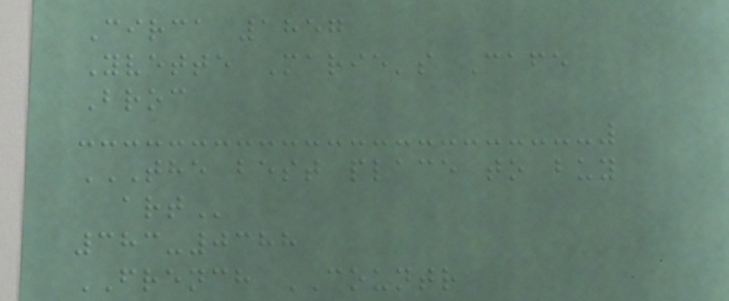Circa 1857
Yvette Marie's Cafe
Broc
THE BEST PLACE TO BUY
ART
383-0388
FRENCH COUNTR
